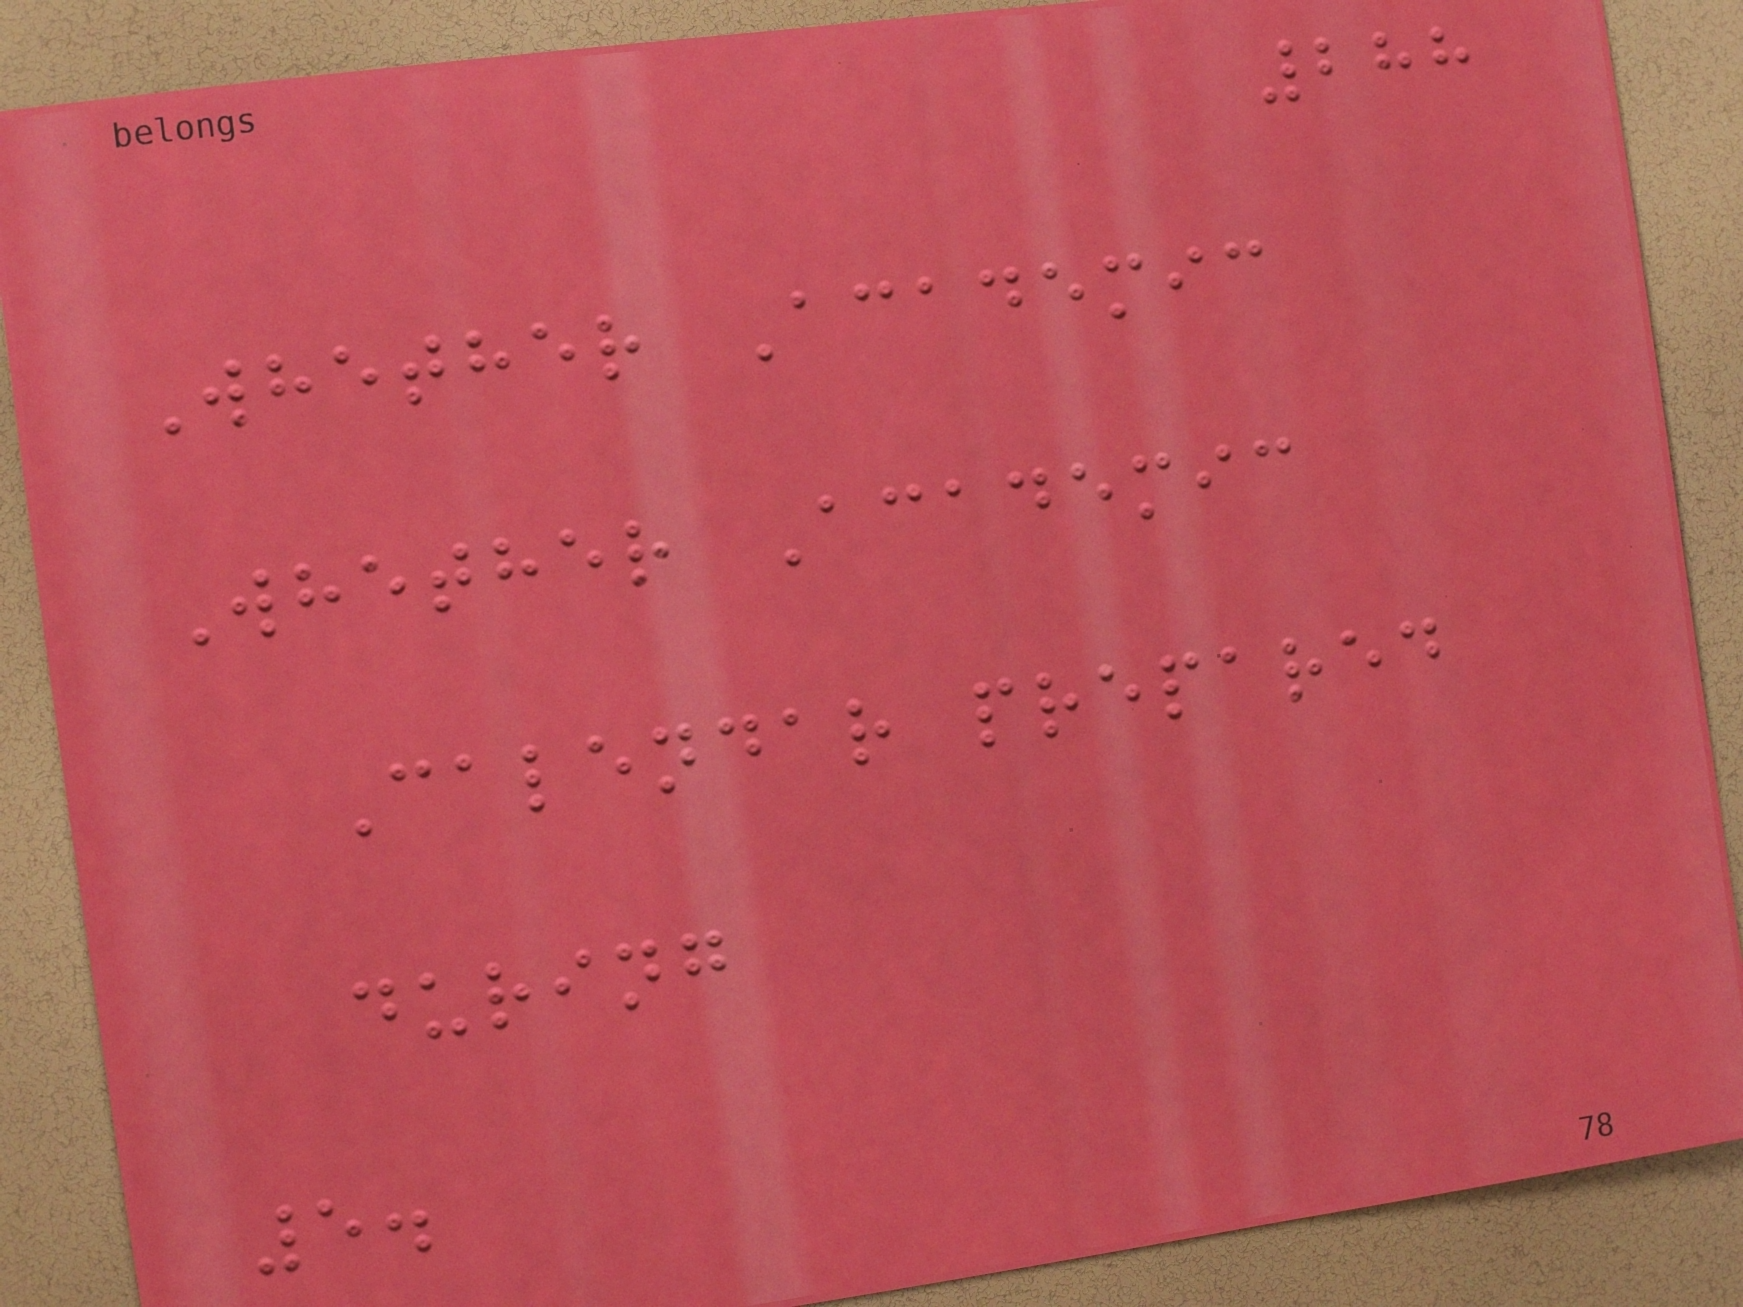288
Whether Academic
Whether Academic
Calendar prepared
during
5.
